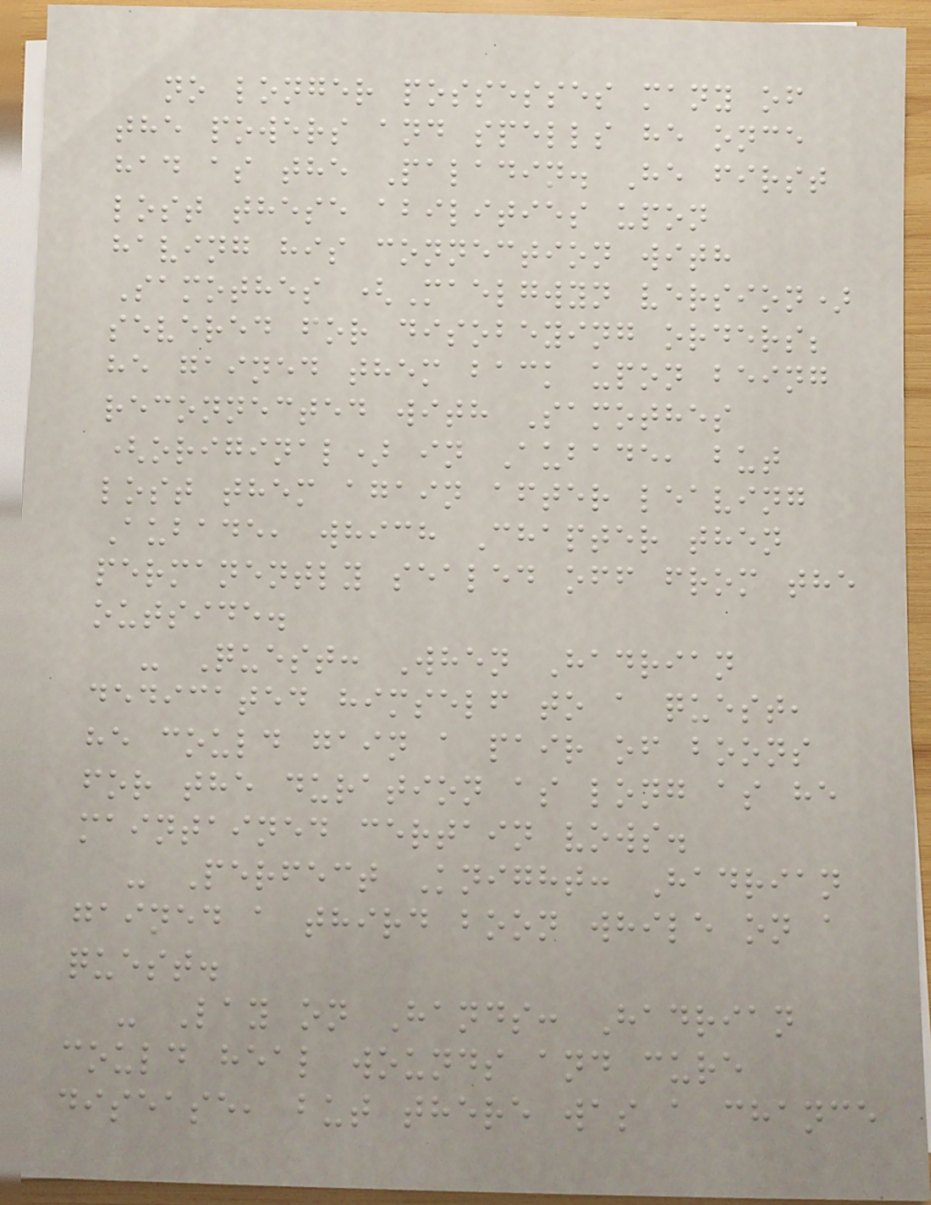no longer possesses many of
the powers and spells he once
had as the Paladin. He first
lost these abilities upon
having his connection with
Samothes (Maelgwyn version)
severed for disobeying orders;
he gained them back upon being
reconnected with Samothes
(original) in Aubade, but
lost them again after leaving
Aubade, which Chapter then
permanently sealed off from the
outside.
- Quest: When Hadrian
dedicated himself to a quest,
he could gain a pair of boons
for the duration as long as he
maintained certain vows.
- Perfect Knight: Hadrian
gained a third boon while on a
quest.
- Lay on Hands: Hadrian
could heal wounds and cure
disease, but there was a chance
